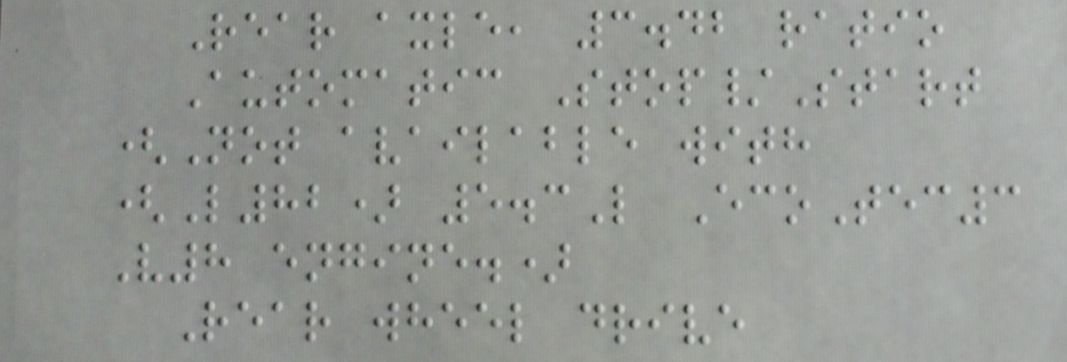Rear axle, 3.42 ratio
Automatic Stop/Start
(Not available with
(L82) 5.3L EcoTec3
V8 engine.)
Rear wheel drive
